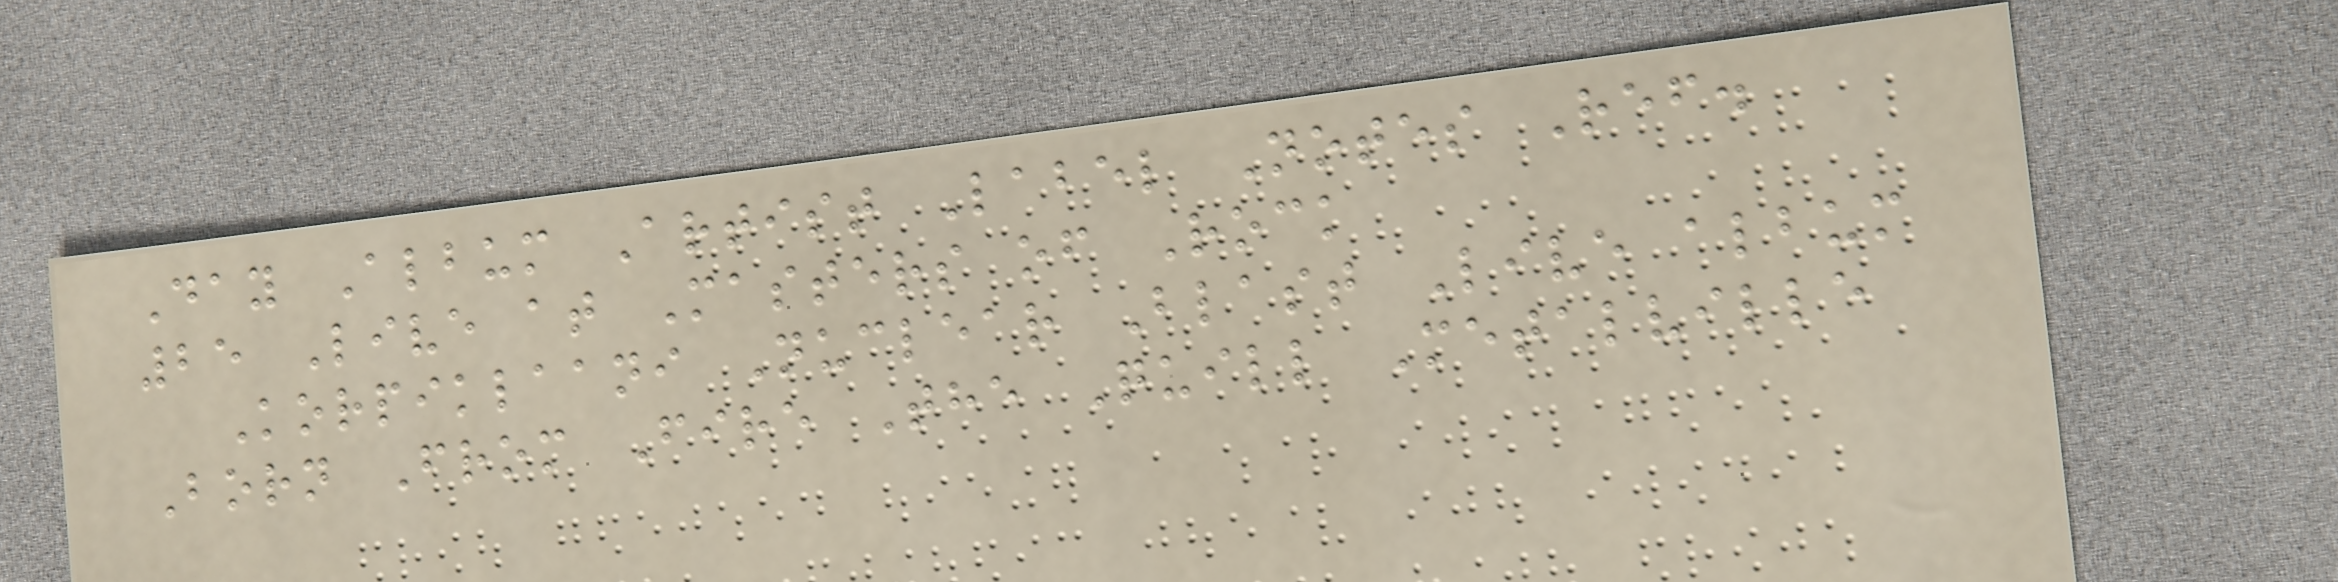Day Album Artist Label Notes Ref.
25 Live at Masters of Rock
Korpiklaani Nuclear Blast Live album
Born From Fire The Quill Metalville
